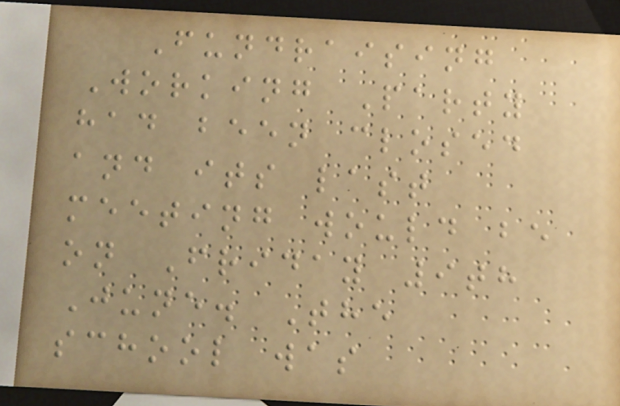Fundraising
Working Party
had been closed
and its last
meeting would be
on Friday 9th
June. The
school was
